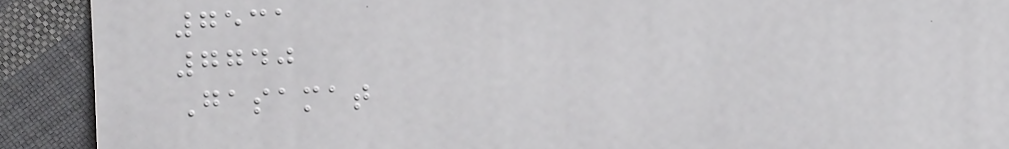7531
7740
Gasamat
